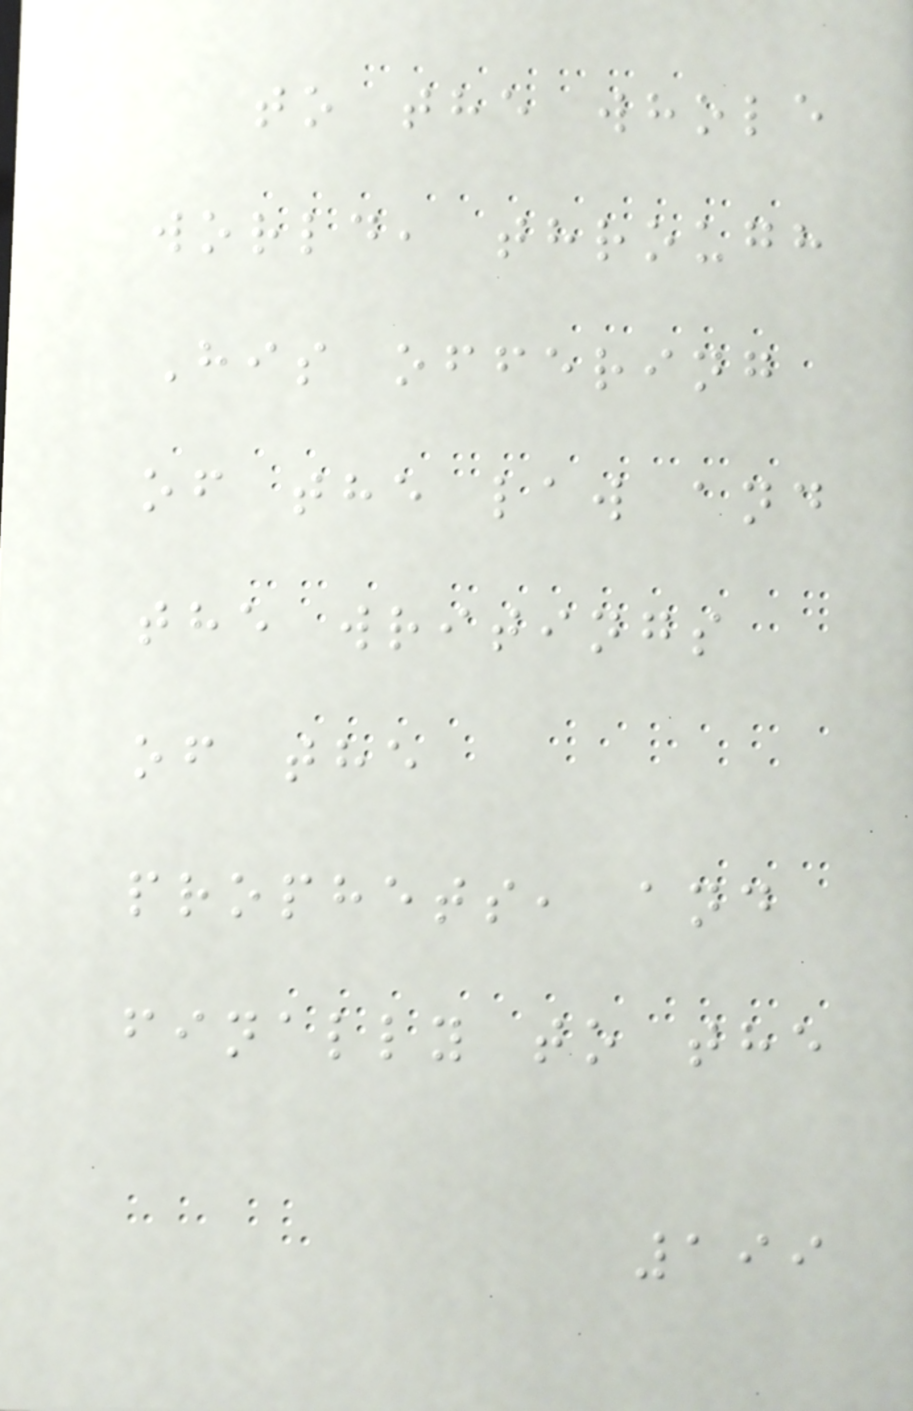to the whole
world, through
His offering
of the law and
the writings
of the
prophets, and
finally to the
199
